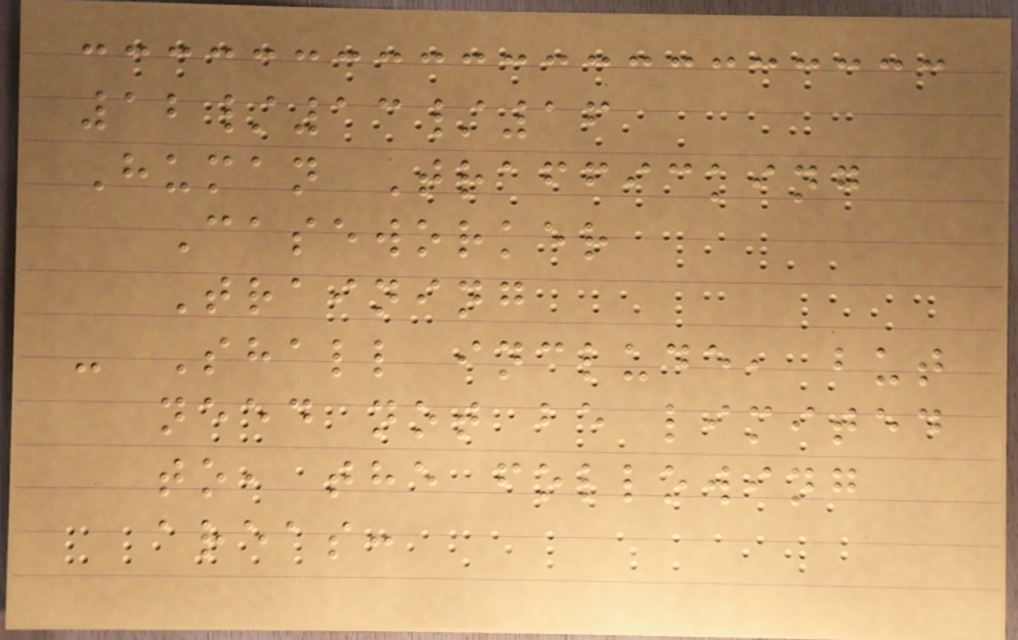12/13/16
Human Trafficking
Caseworker
Training
- Shall include, but
need not be limited
to, the following
areas:
